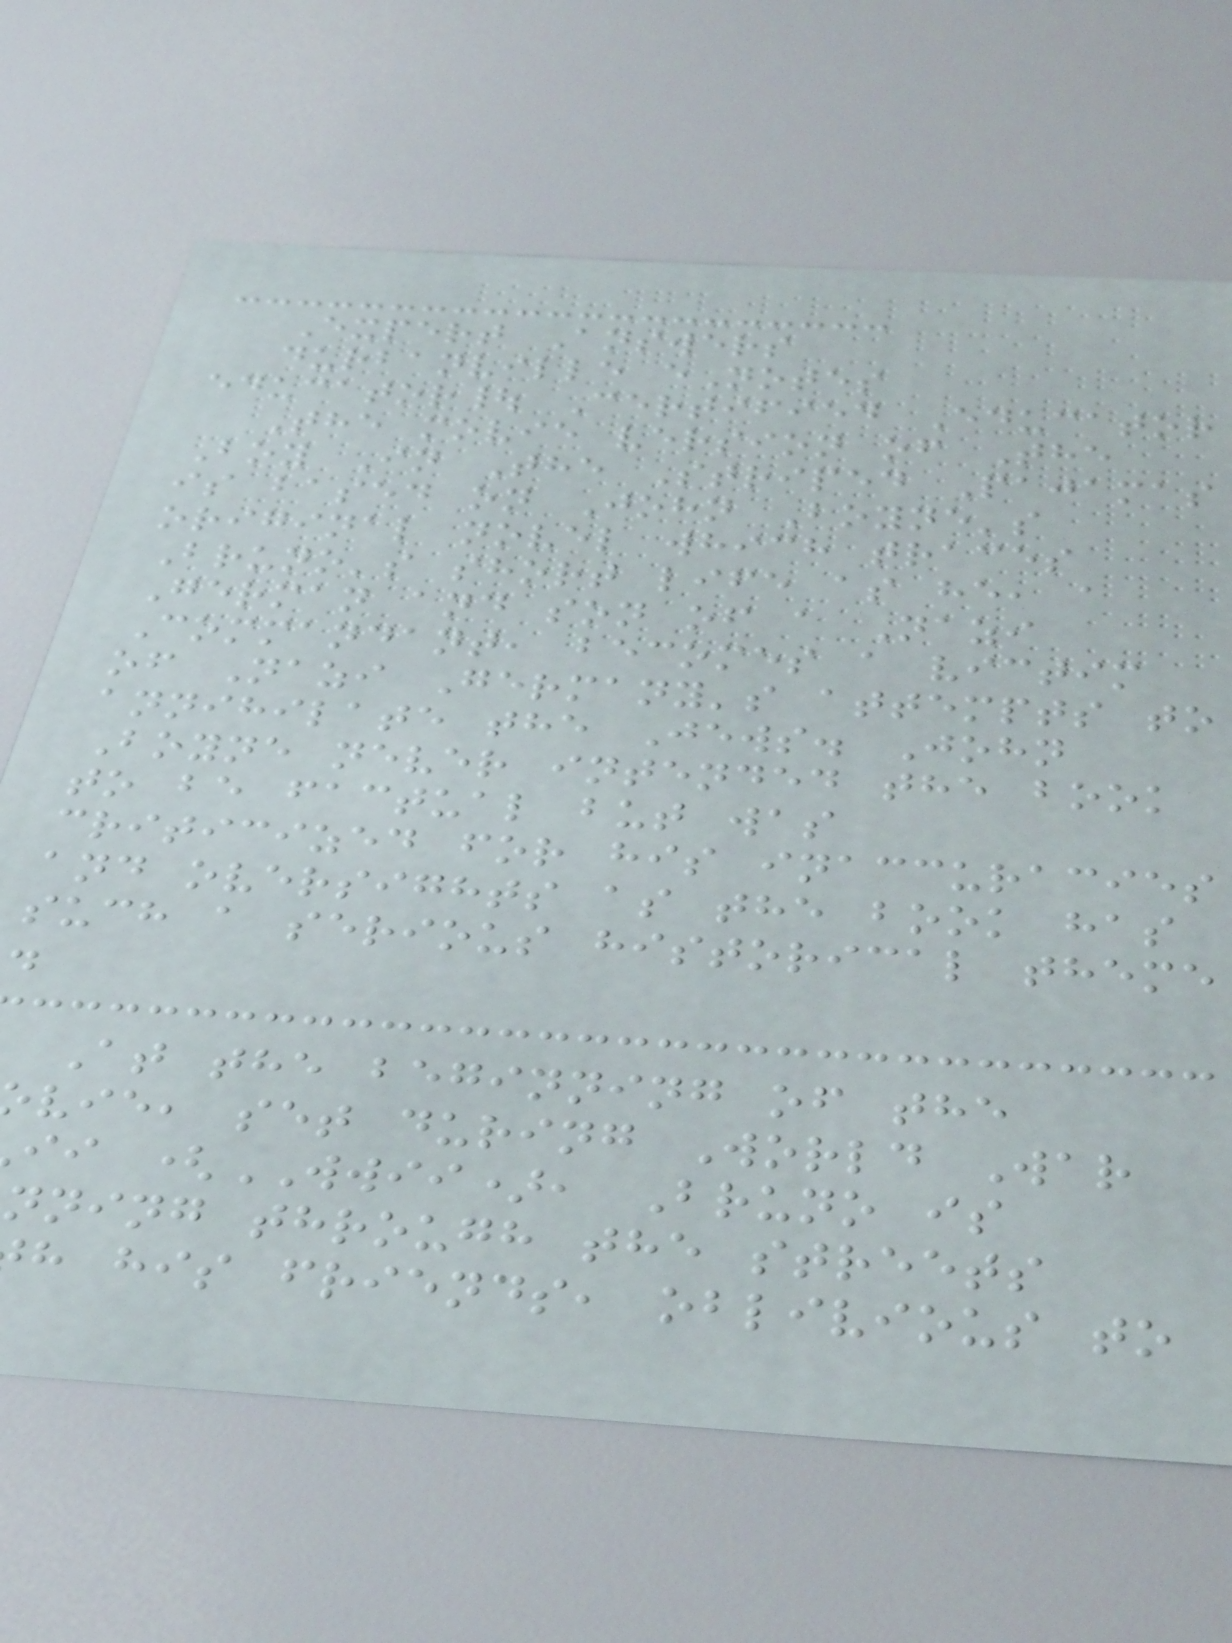Expert Answers
durbanville eNotes
educator| Certified Educator
The movie version of The
Boy In The Striped Pajamas
is based on John Boyne's
original novel which traces
Bruno's short life as he, a
German and son of a Nazi
Commandant, becomes a victim
of Nazi Germany's attempts to
annihilate the Jews. John
Boyne never intended the book
to be factual but was
criticized for his inaccuracies
and oversights as the book has
such a serious historical theme
.
At the beginning of the
vie, set during World War
ii (WWII), Bruno is
nning through the streets
h his friends, oblivious to
